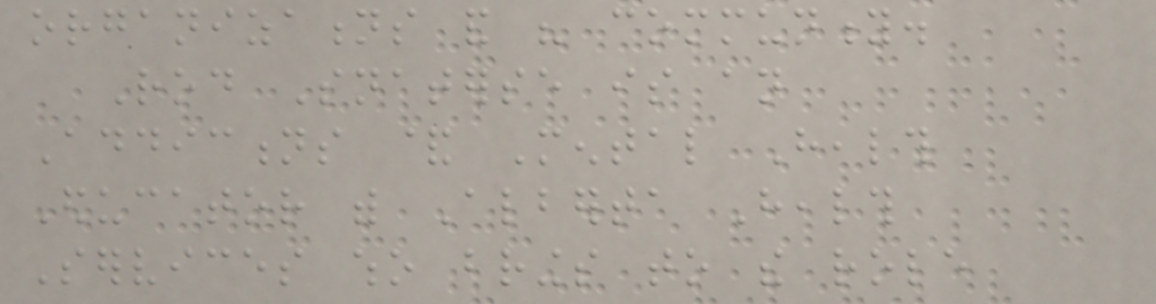organizations and his community.
Rod Snaterse is an
Addictions & Mental Health
Educator with Alberta Health
Services who brings to the role
